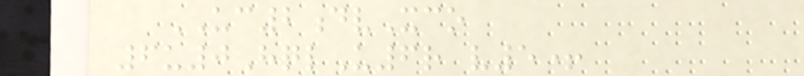UC2dvXco
6u0HqlU6r v5+
